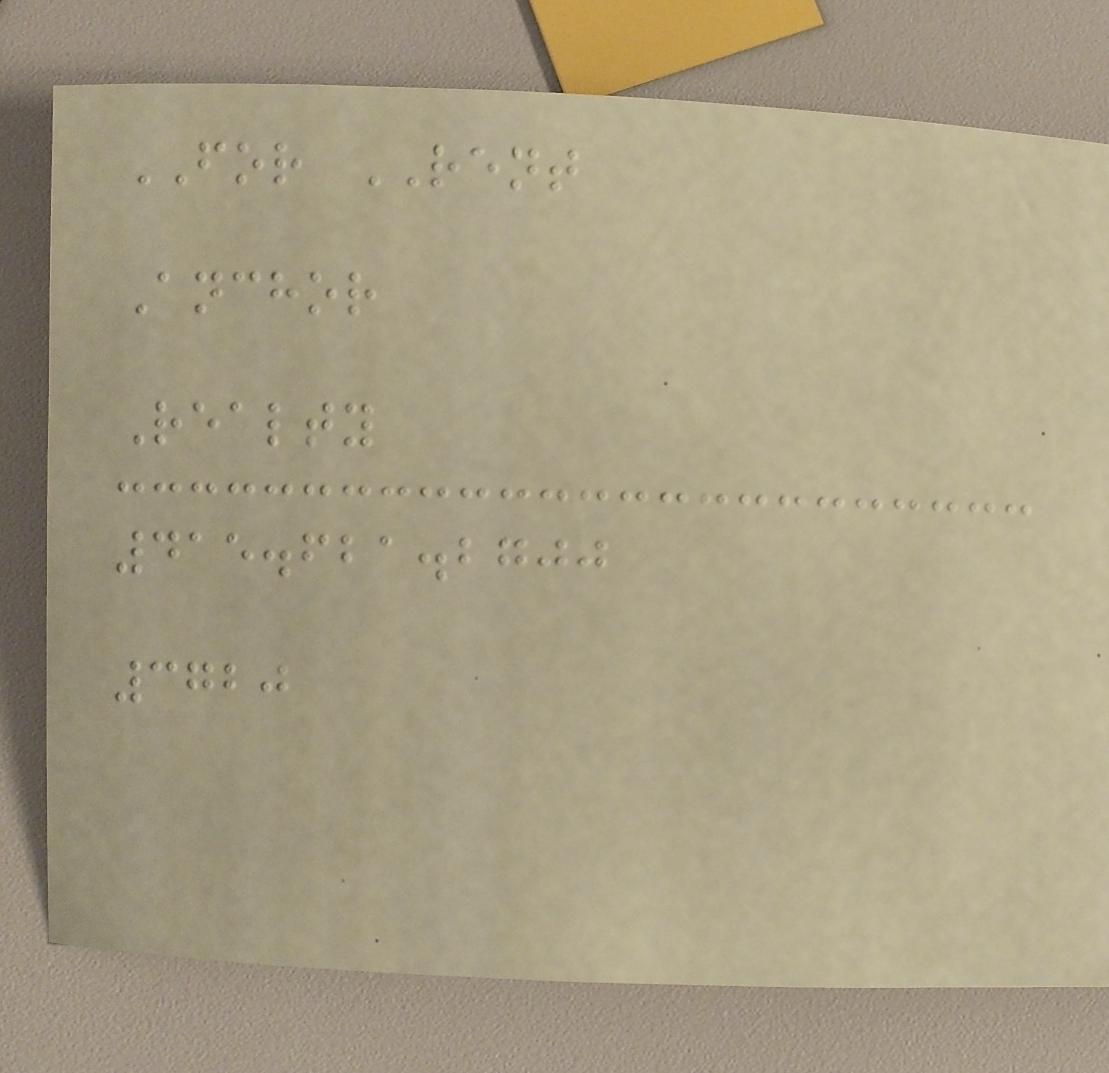FOR RENT
Anchor
Realty
415.621.2700
3720
